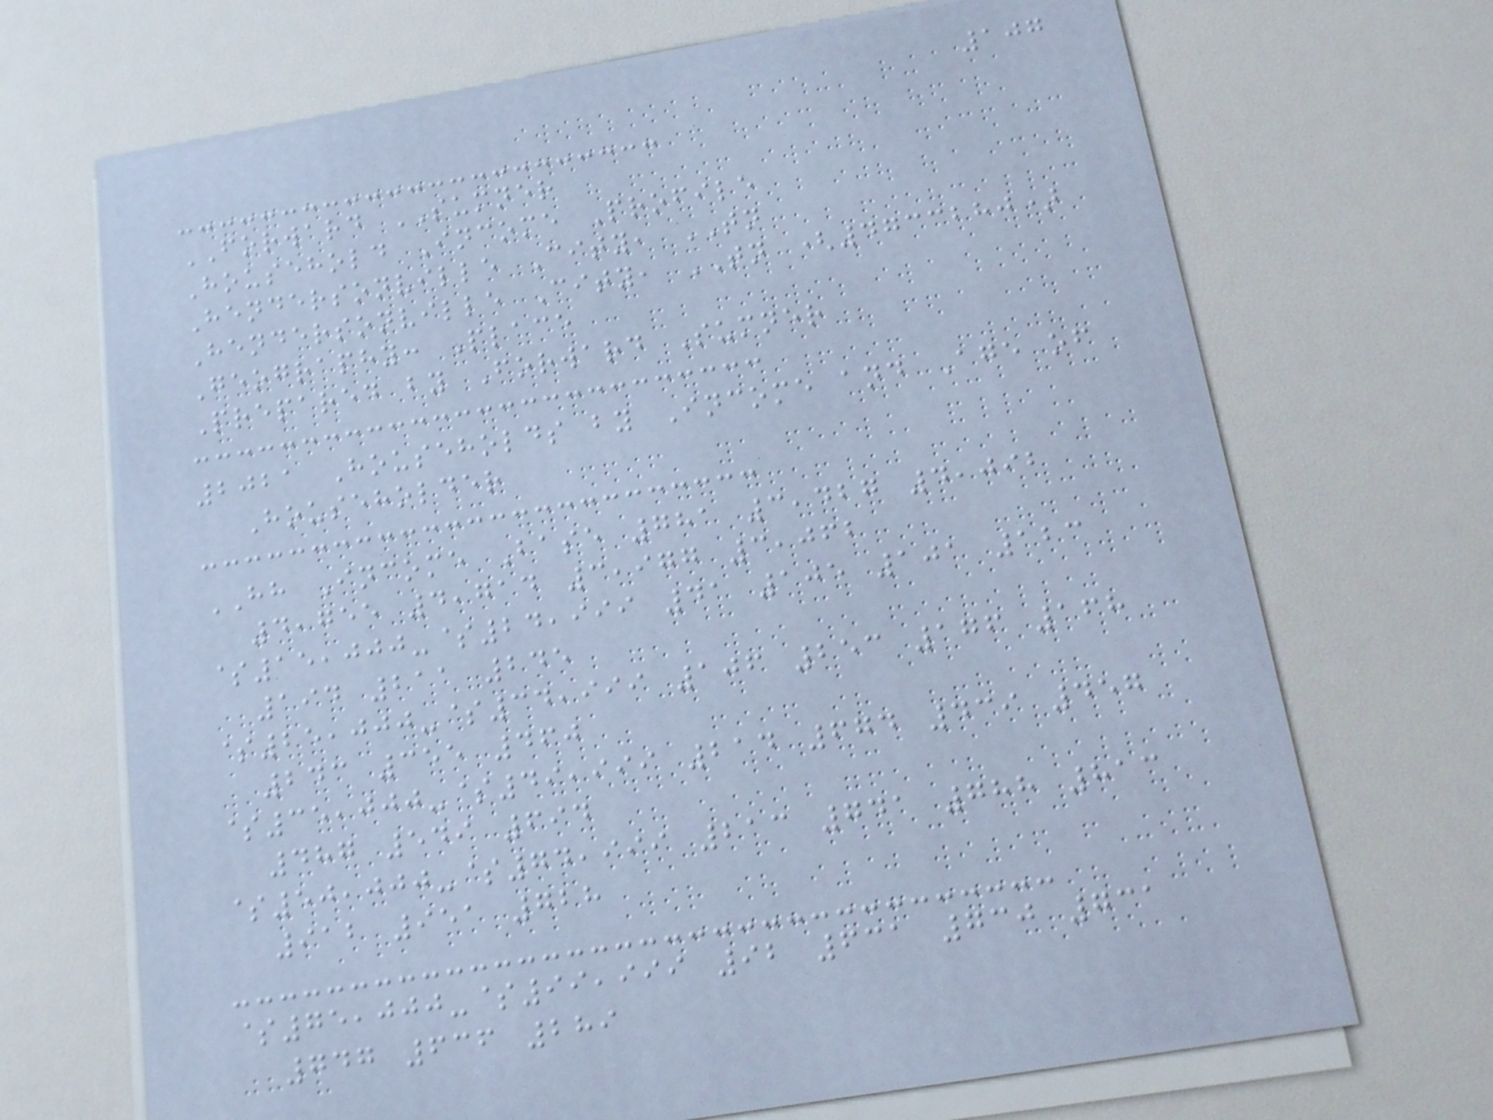107
FORWARD SUMNER
Household Income Profile
Hendersonville City, TN
Hendersonville City, TN (4733280)
Geography: Place
Prepared by Forward Sumner
2021 Households by Income and Age of
Householder
HH Income Base 781 3,427 4,092
4,755 4,714 3,977 3,062
$15,000-$24,999 41 105 101 123
194 211 245
$25,000-$34,999 106 253 176 168
243 355 460
$35,000-$49,999 214 674 439 457
487 549 694
$50,000-$74,999 213 741 788 813
912 951 728
$75,000-$99,999 92 631 730 731
747 636 289
